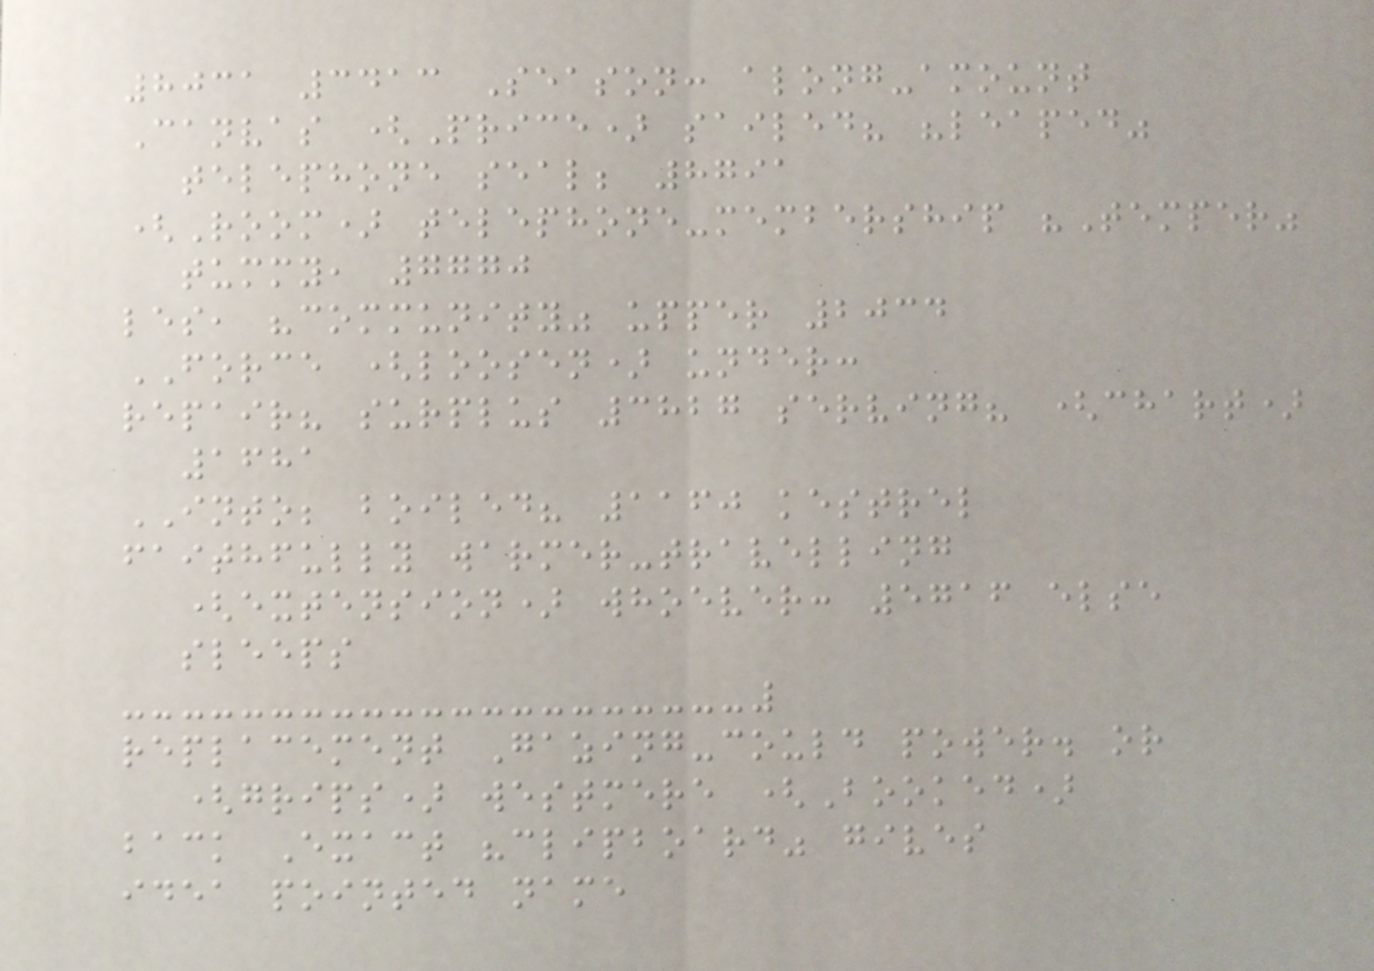8031 3413 Season: along-amount
Canvas (Price) sailed? "leaped"
telephone seal; 8791
(Room) telephone-membership "Temper"
tummy, 7770
les, "community" upper 2034
FORCE (loosen) under:
repair? surplus 3827 serving? (chart)
1681
INTO; boiled? 1160 kestrel
faithfully warmer-travelling
(extension) whoever: 5716 else
sleeps
replacement Gazing-could power. or
(grips) westmere (Booked)
back Exact "clipboard" gives
idea pointed name
